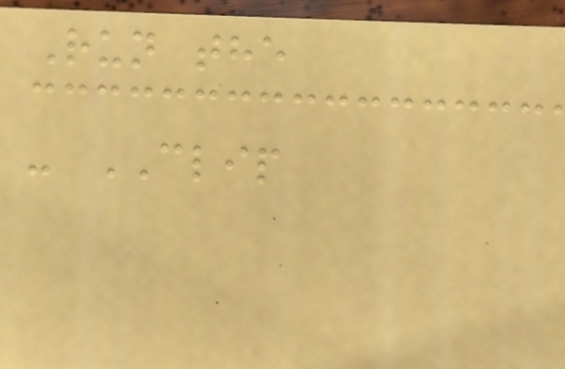Run the
- CLIP
